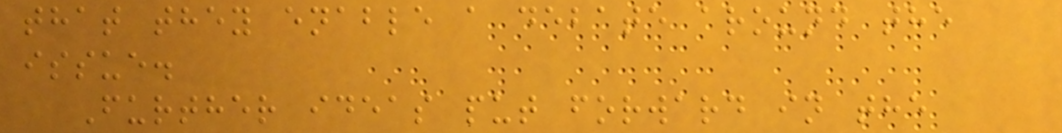that they enable a debate around the
issue.
Further ideas put forward in the
